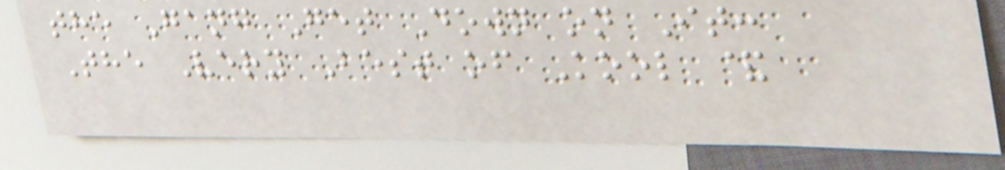the Gang Get Down on It:
The Very Best of Kool &
